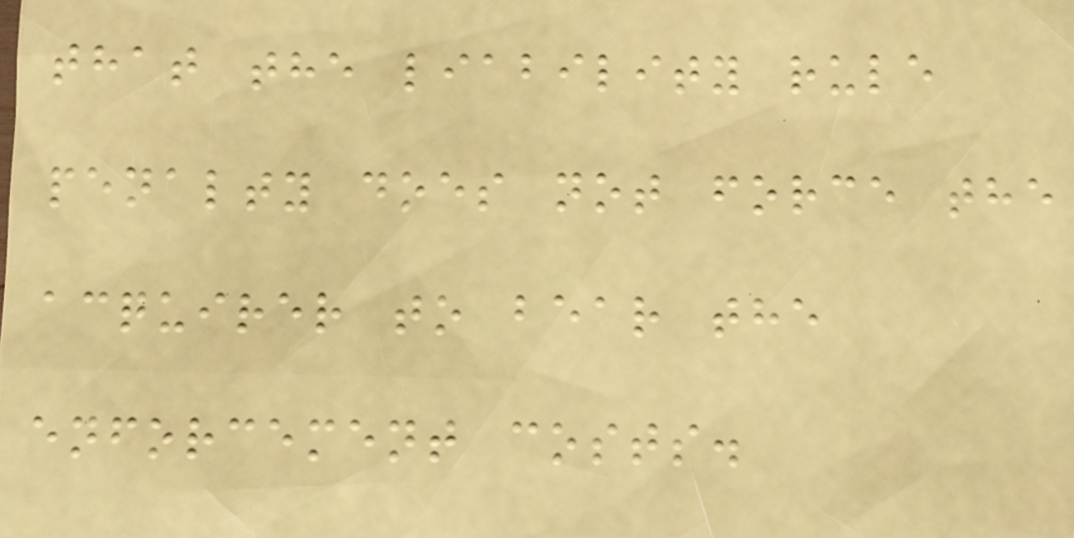that the liability rule
penalty does not force the
acquirer to bear the
enforcement costs.
